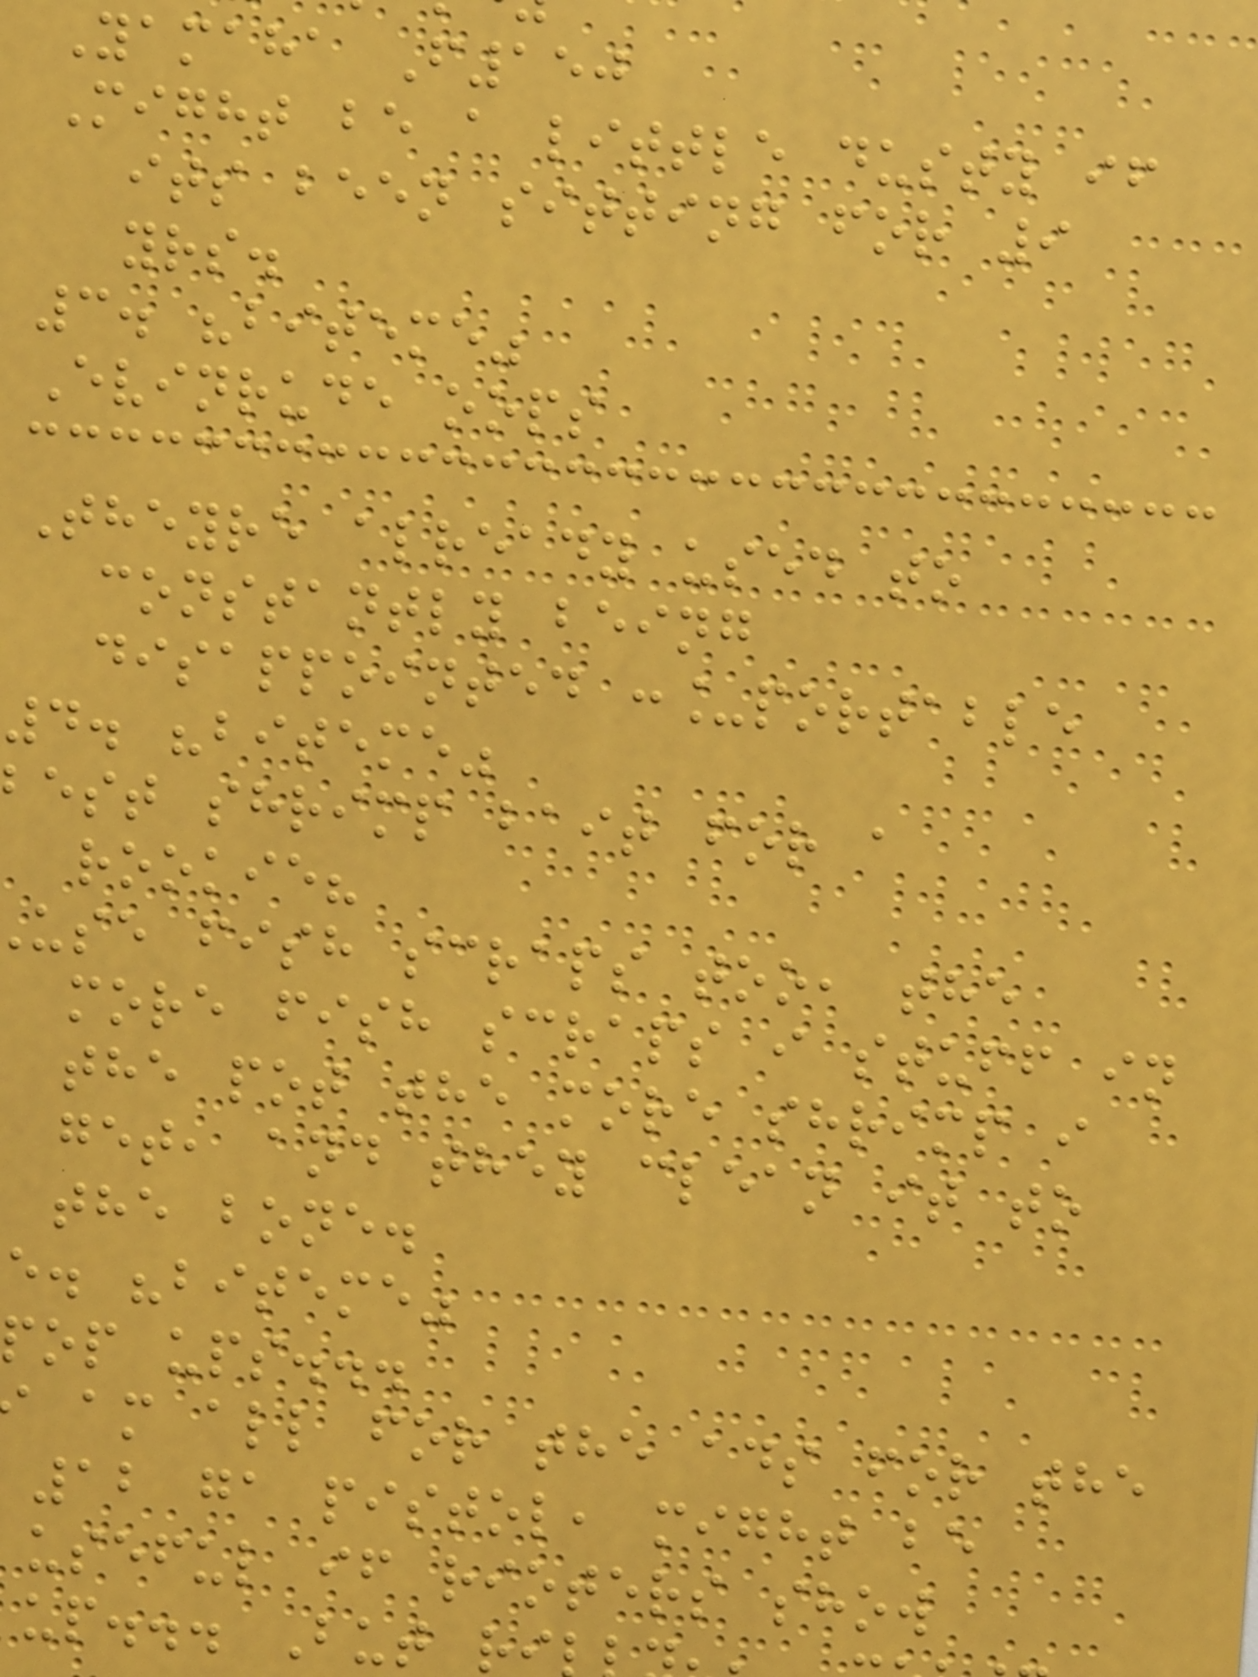Yamaha F150
Might be a little dusty if
its been sitting for 9
yrs.
3. "biteme"
Evinrude oops
Theyre already used to
constantly being
disappointed :_portable
4. "biteme"
est shrimp bait for a
rookie?
use fish scraps too, the
more fish scraps i stuff in
the pot the more shrimp i
get, and they clean it to
the bone.
e. "biteme"
pop ups...
am all for the ads for the
12 ga pistol, might be
useful if rioters show
up... But r
